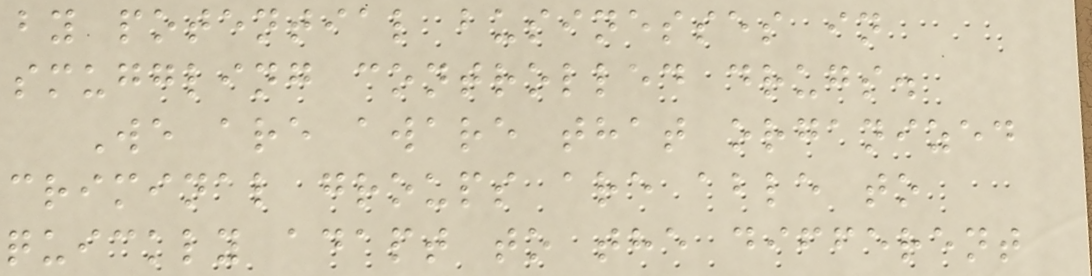by potential businesses in
smuggling controlled drugs.
We are aware that organized
criminal groups are able to
quickly adapt to the different
